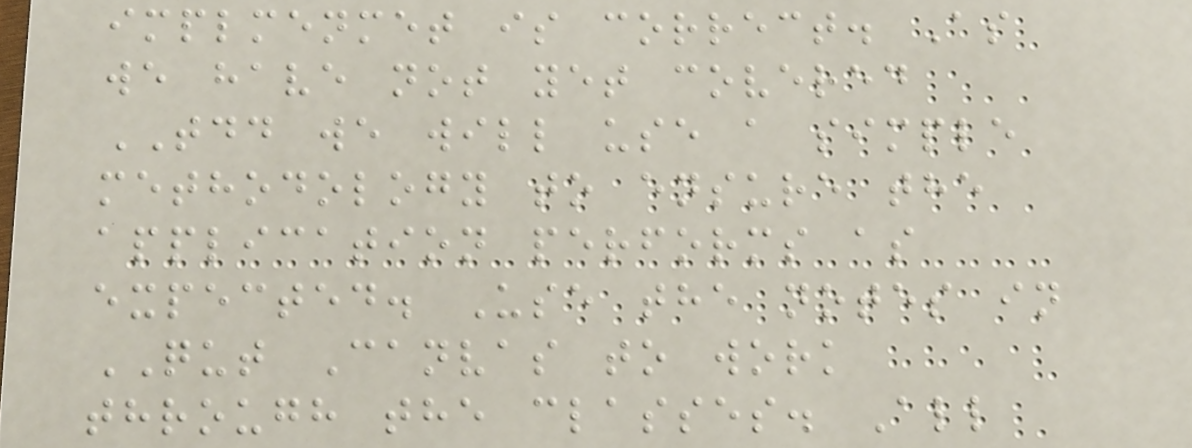implmenmet is correct. As
we have not yet covered
TDD we will use a simple
methodology to ensure the
application performs as
expected. Use the notes in
QUT Canvas to work
through the classes. All
